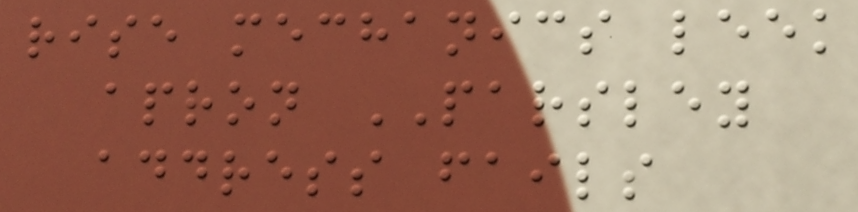rise mechanics leek
apron PARSLEY
address fails
